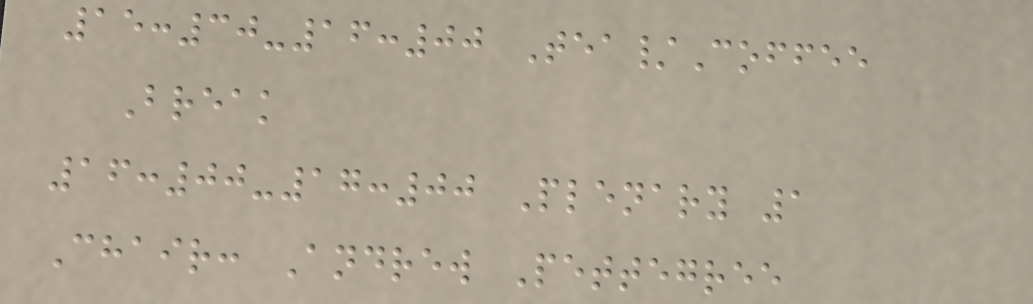15:30-16:00 Tea/Coffee
Break
16:00-17:00 Plenary 1
Chair: Andrew Pettegree
